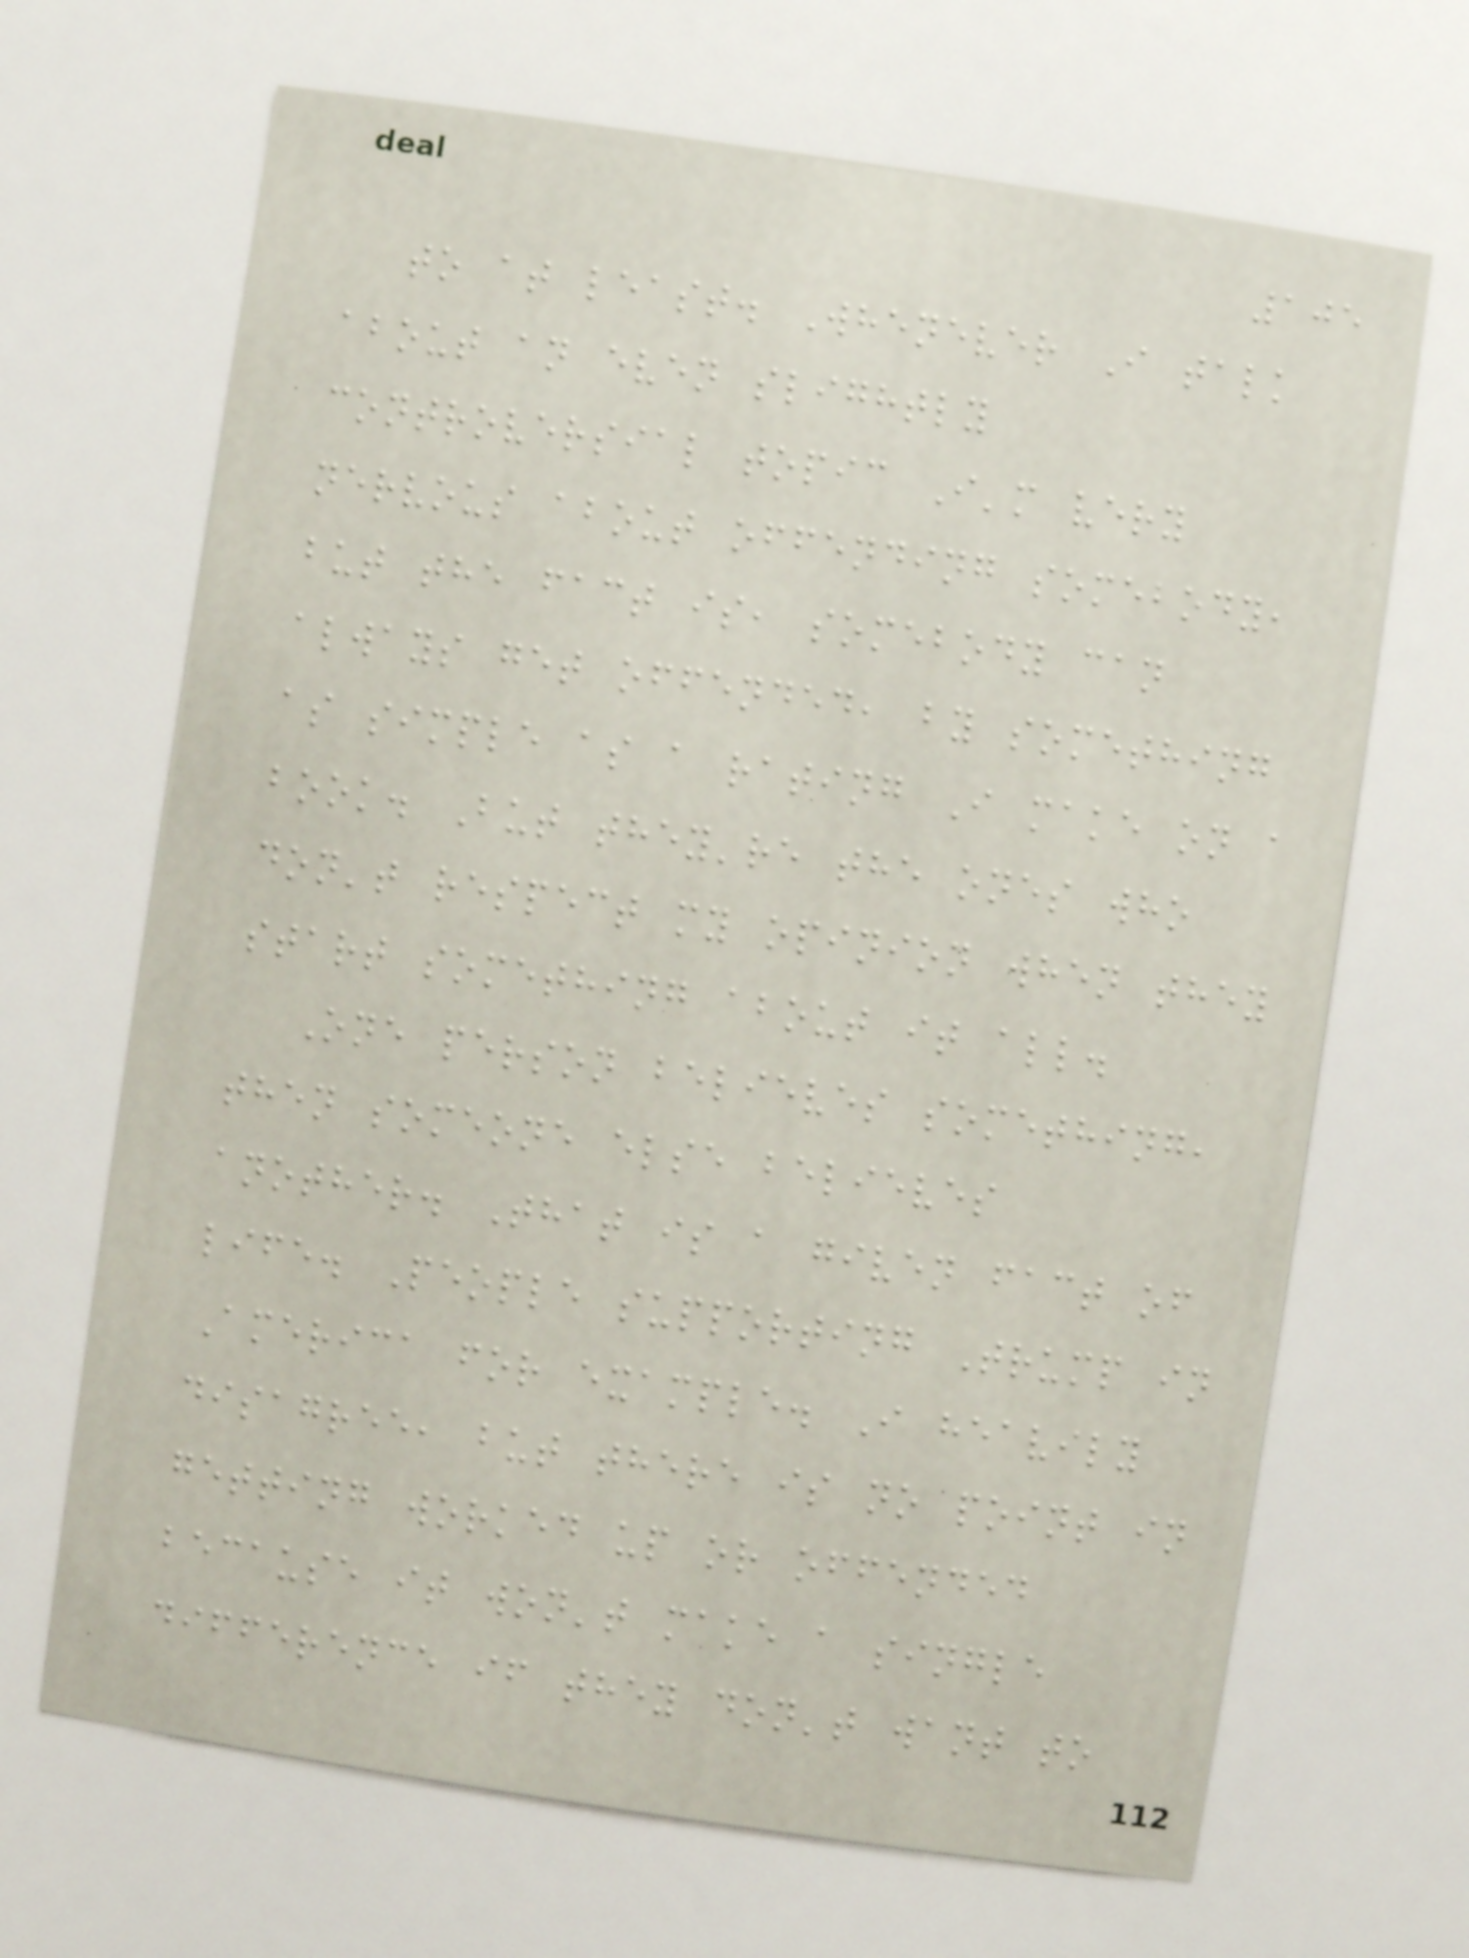105
to at least. Whenever I talk
about an even slightly
controversial topic I'm very
nervous about offending somebody,
but the fact is, somebody can
always get offended, by something
as simple as a rating I make on a
book. But they're the ones who
don't respect my opinion when they
start something about it all.
One person believes something,
then someone else believes
another. That is a given fact of
life. People supporting Trump in
America for example. I heavily
disagree, but there is no point in
getting worked up or offended
because it won't make a single
difference if they don't want to
